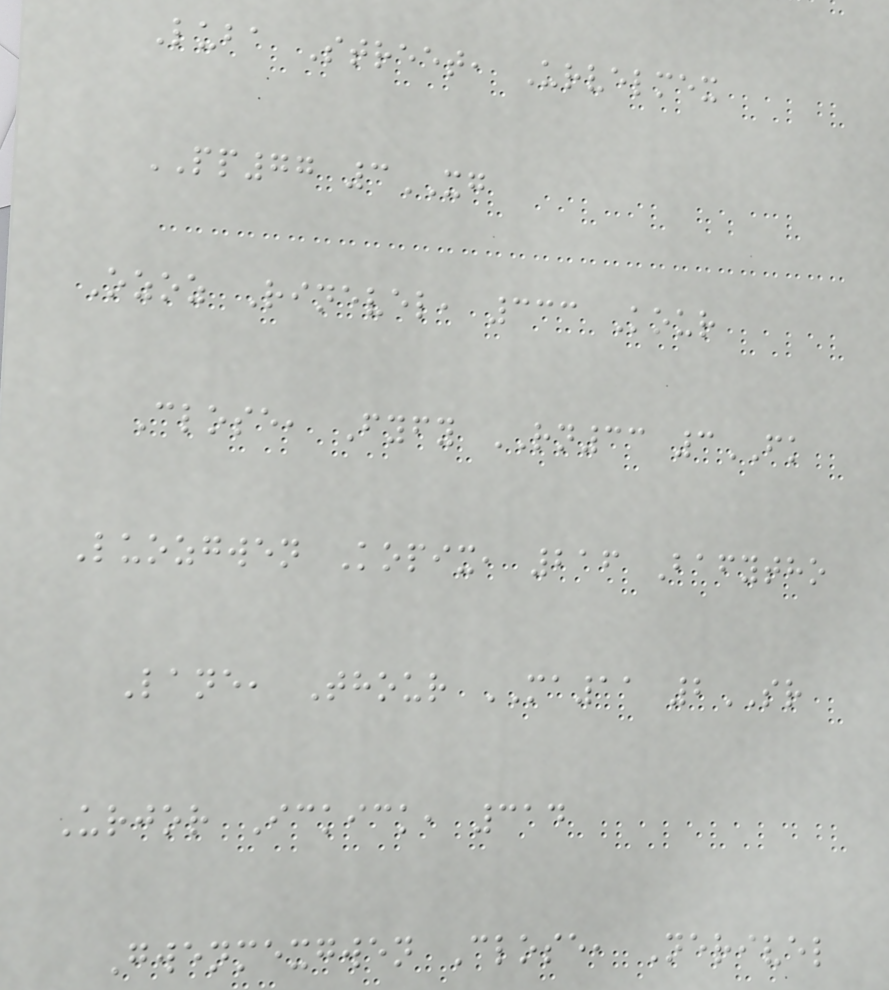Luba Street, Urvelmex
PP77 3XG
Ozoz Rinevel, 333 Kour
Close, Fyfy RN33 3FK
Luozgwen Kopix, 216 Bafytho
Lane, Thour MA11 2SR
Urjor Ickick, 314
Gwenmexgwen Close, Nerivel
